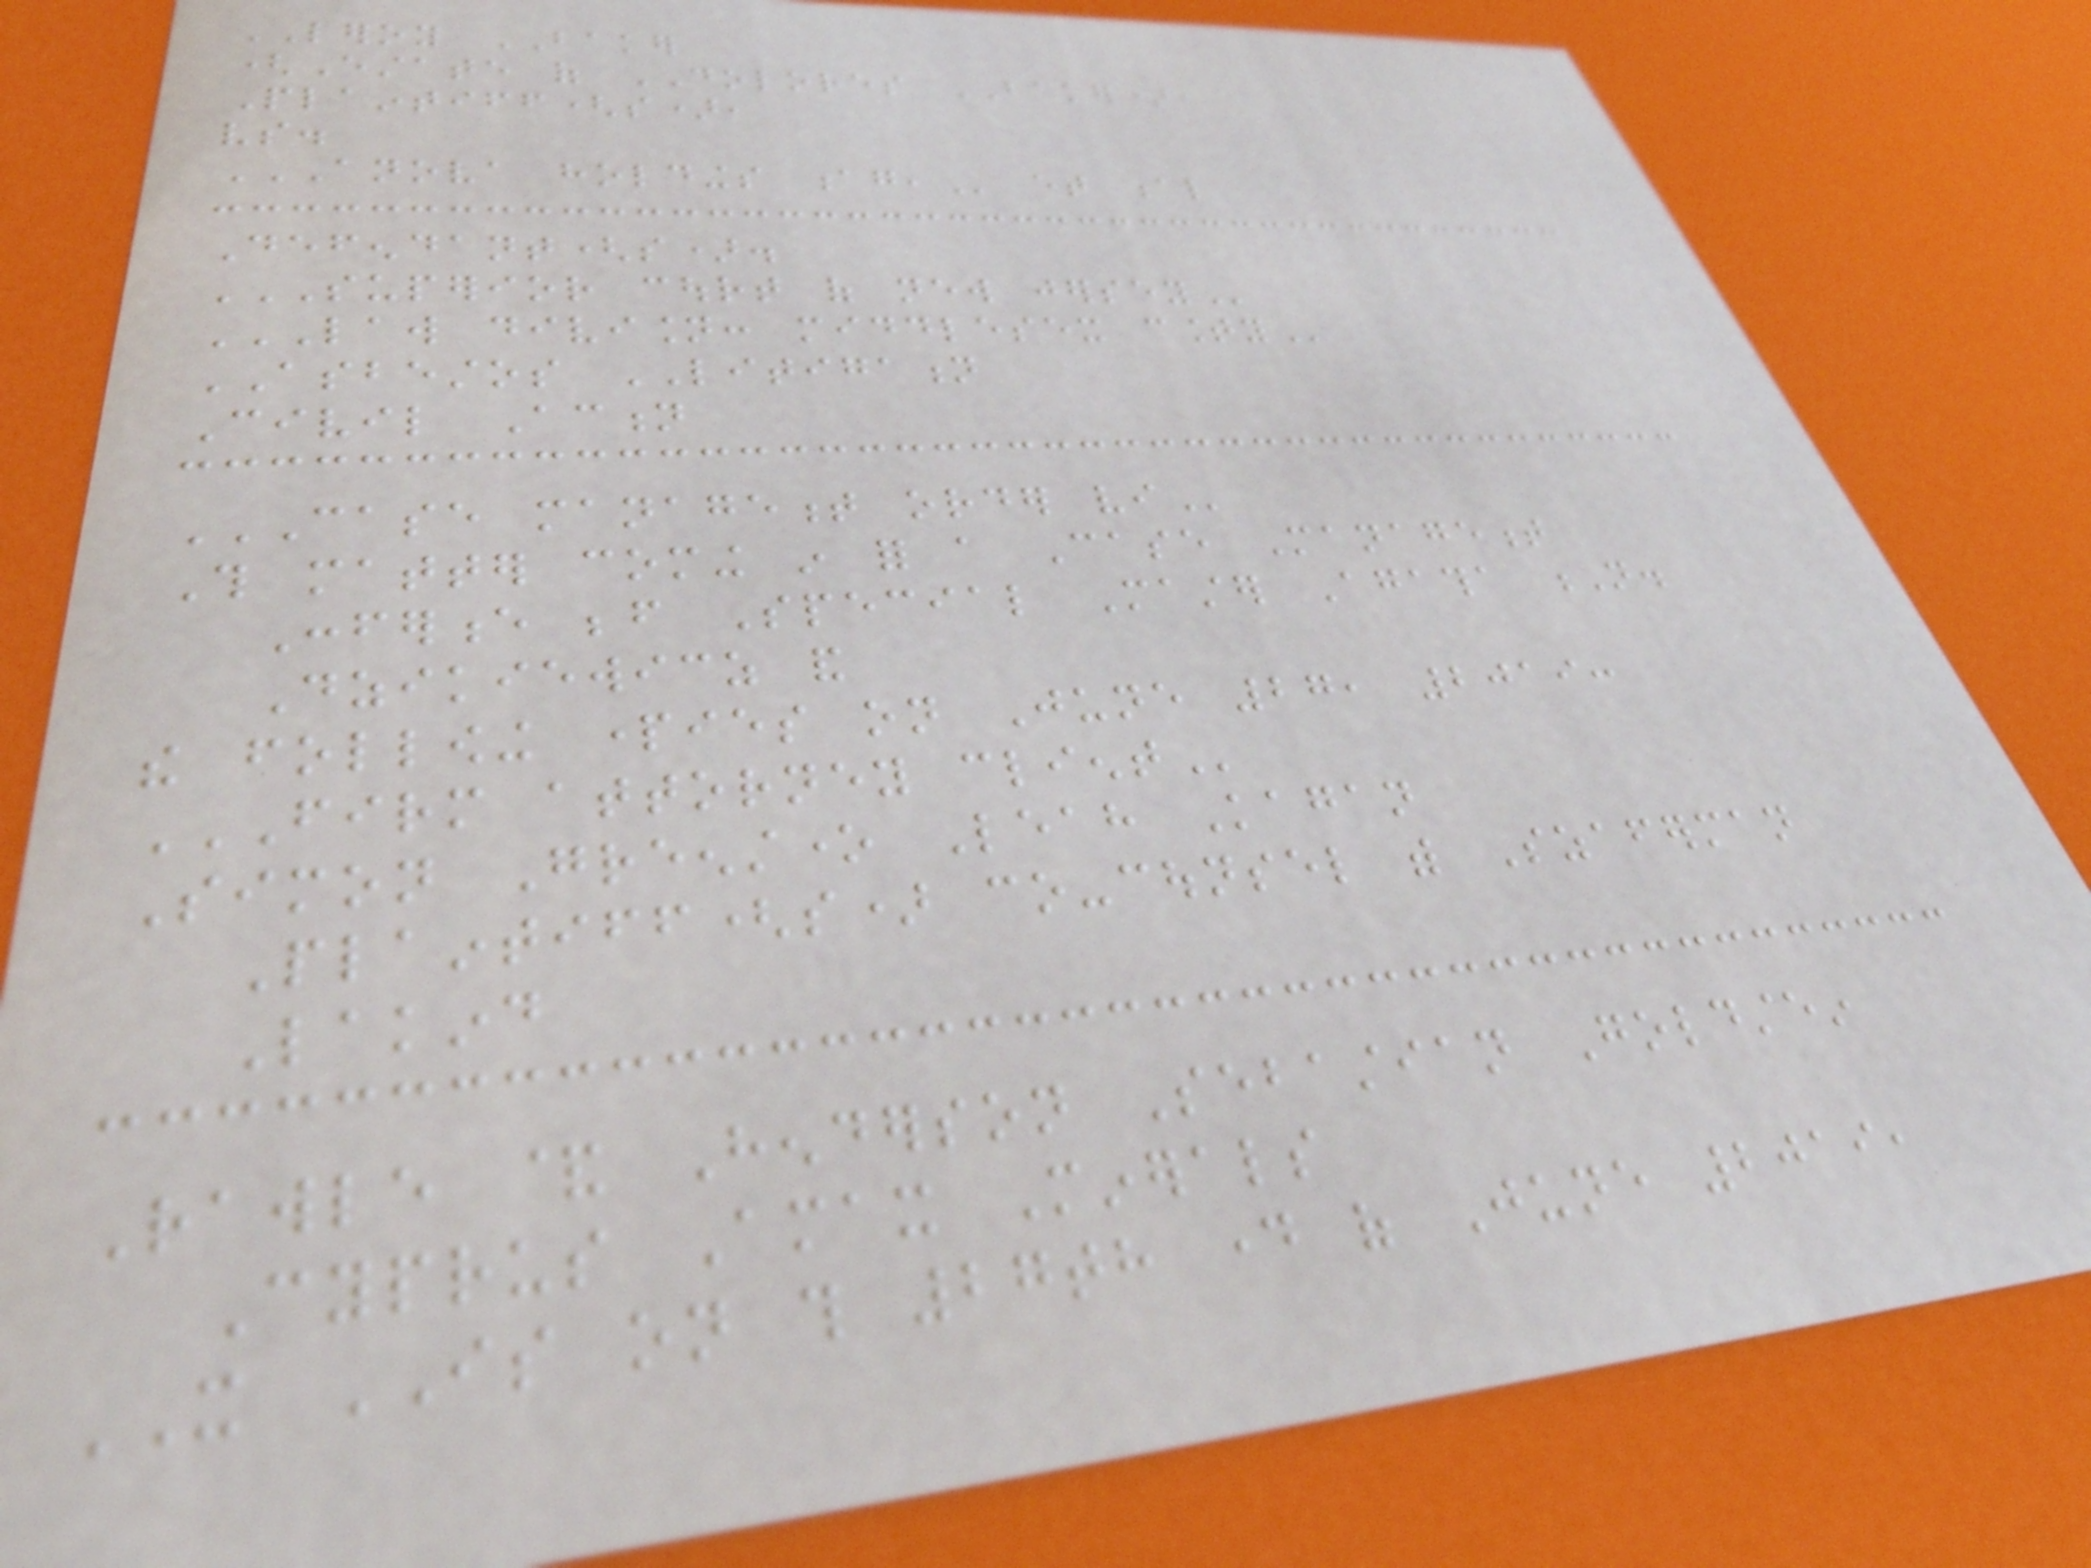LEROY BAKER
(Estate of DOLORES BAKER),
Plaintiff(s),
vs.
ANOVA HOLDINGS AG, et al
Defendant(s).
SUPERIOR COURT OF NEW JERSEY
LAW DIVISION: MIDDLESEX COUNTY
ASBESTOS LITIGATION
Civil Action
CASE MANAGEMENT ORDER VI
This matter coming in for a Case Management
Conference before Special Master Agatha N.
Dzikiewicz and
the following parties on June 27, 2019:
FIRM ATTORNEY CLIENT
Simon Greenstone Leah Kagan
Plaintiff(s) co-counsel with Szaferman
Lakind
Rawle & Henderson Sebastian Goldstein
Cyprus Amax Minerals
IT IS on this 27th day of June 2019,
